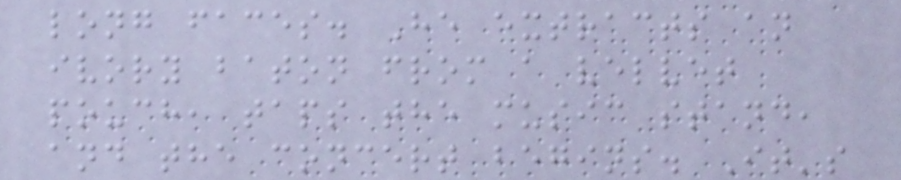long faces. He extracts an
ivory baton from a velvet
pouch, taps the music stand,
and the concert begins. It's
